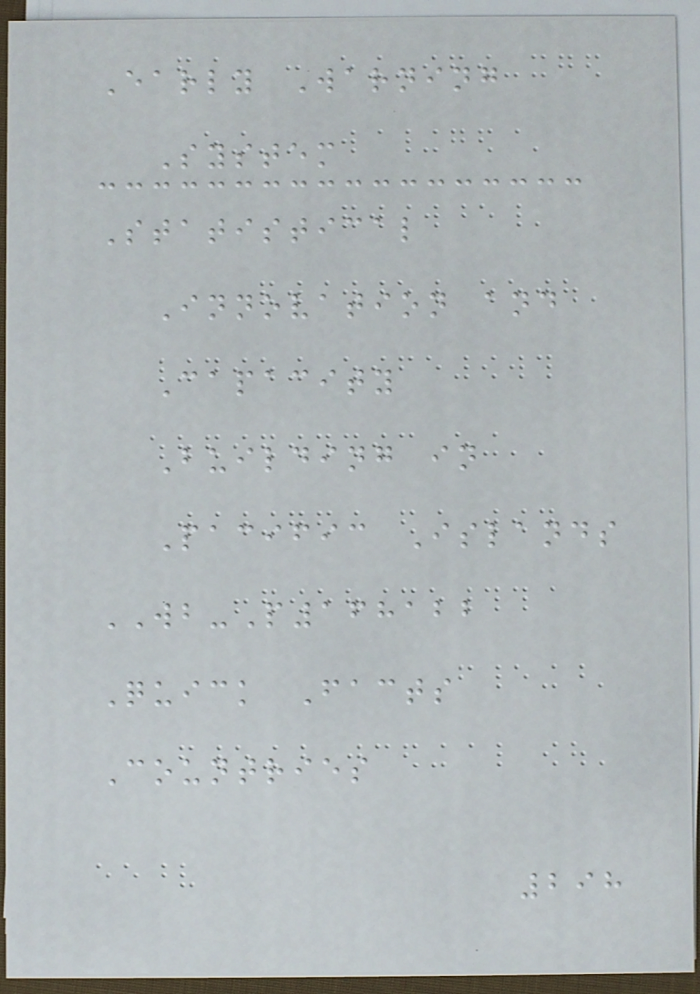Early Warning
System
Statistical
Innovation and
Capacity
Building in
Pacific Islands
WB-P168122
Quick Facts
Countries
298
